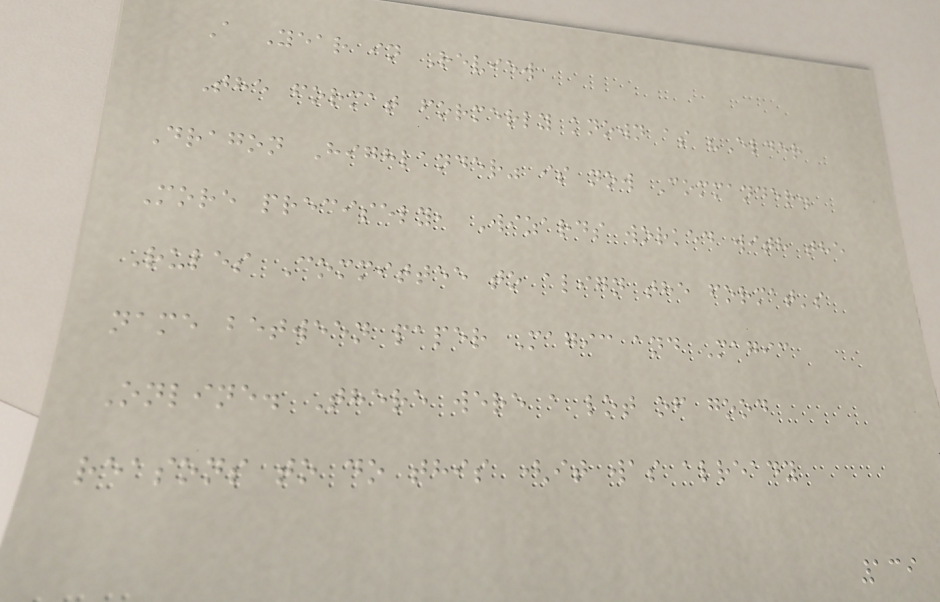A Year in Review
The format formerly known as "Elder
Dragon Highlander" is now Commander.
More precisely, Wizards worked with the
Rules Committee to align the format's
name between paper Magic and Magic
Online. There were a lot of good
reasons to do this (it was already
139
